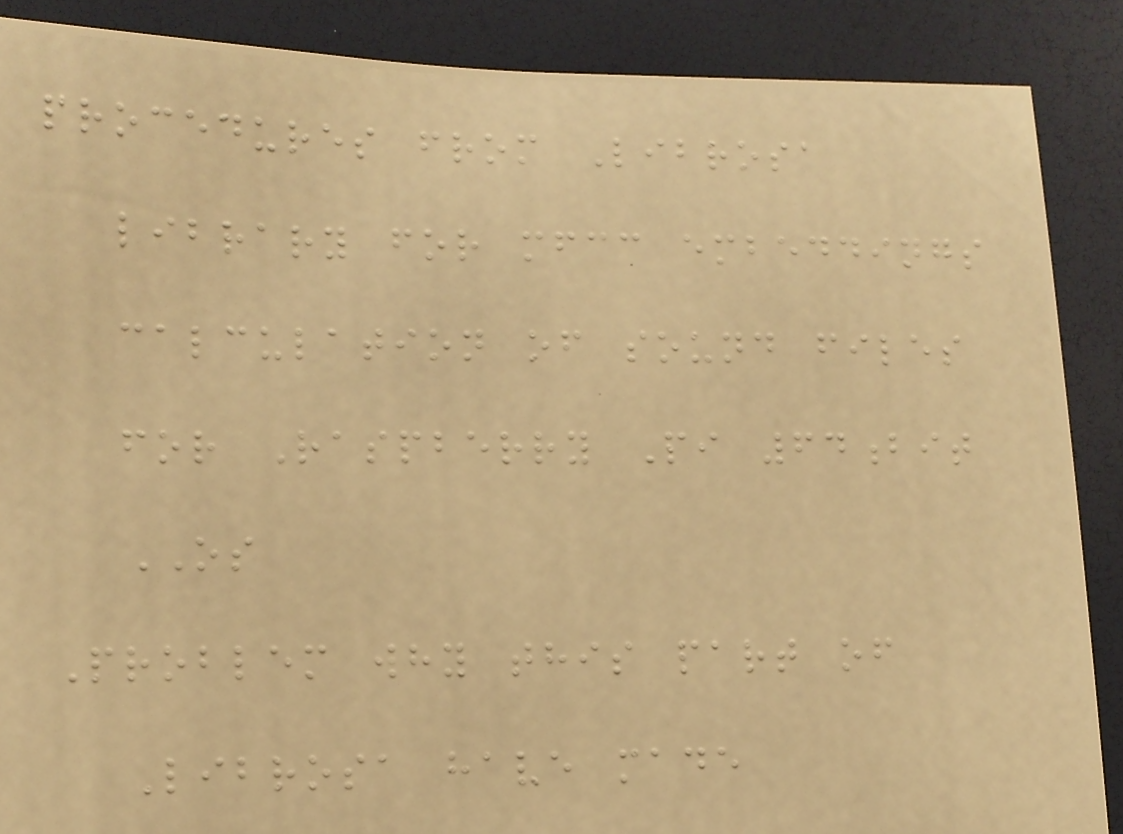procedures from Librosa
library for mfcc embeddings
calculation of sound files
for Raspberry Pi 64bit
OS
Problem why this part of
Librosa have made
